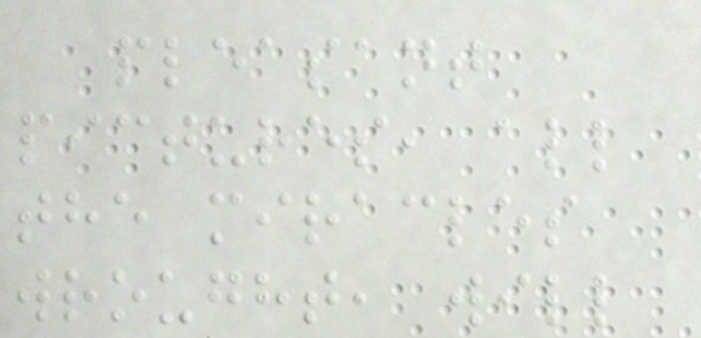pleasant
pictures, all
the miracles
wrought, will
